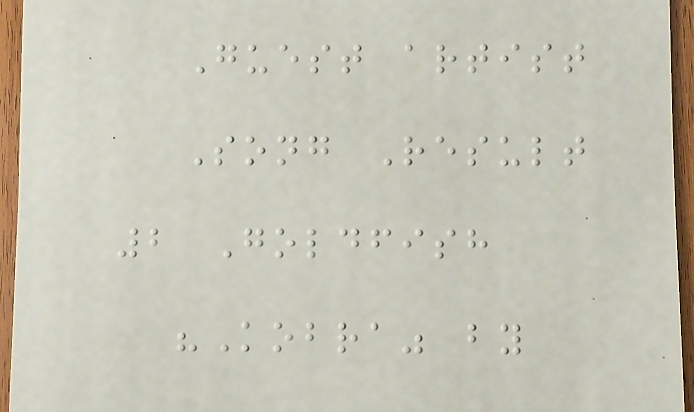Guest artist
Song Result
2 Goldfish
"Kobra" by
